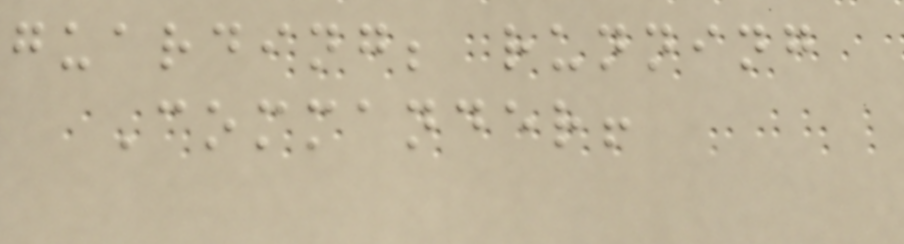guarding; running
Commander!
